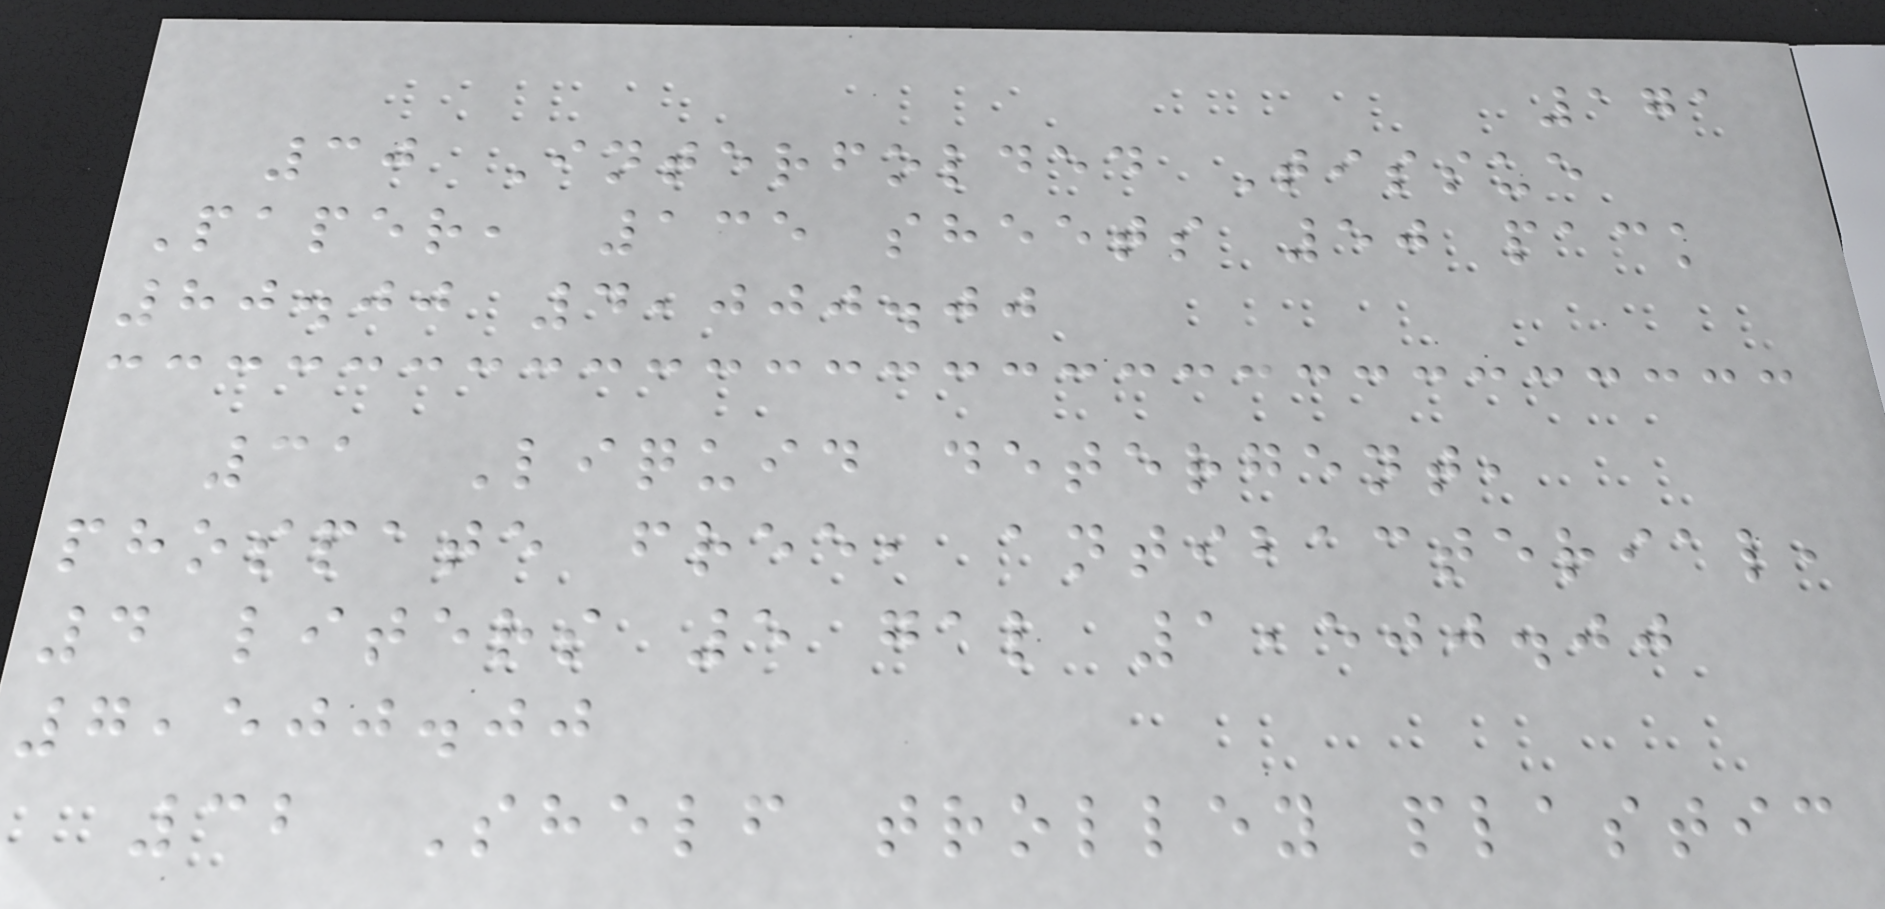171
30 Interfolded Tissue
Paper, 135 sheets 50 pack
80.00 4,000.00
31 Liquid detergent,
phospate free, antibacterial,
4 liters 5 gal 1,500.00
7,500.00
32 Shelf trolley plastic
